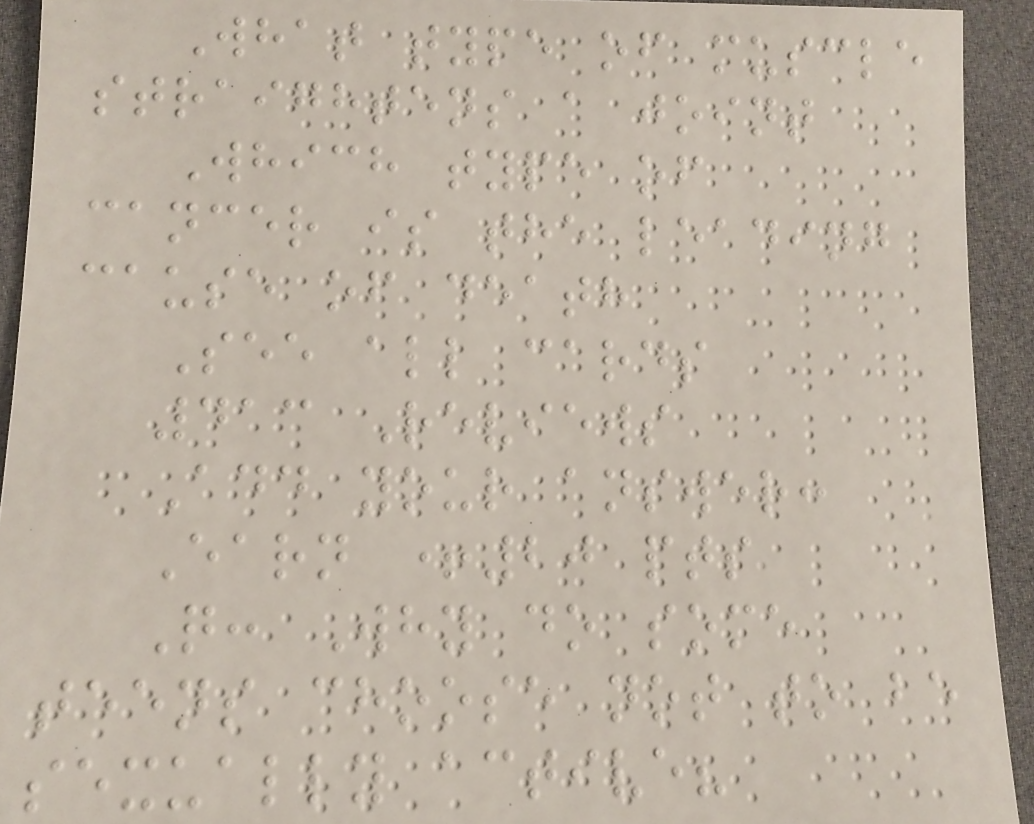What type of muscle
straightens a joint
Which type of
cancer is the leading
cause of death
See all cards
413 Reviews
Add your answer:
Earn +20 pts
Q: Why do some
teens choose not to be
sexually active?
